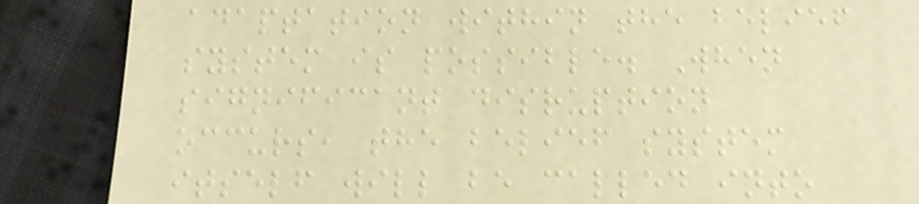adaptation within the belief
system is possible. When
significant disruption
occurs, the belief system
itself will be called into
